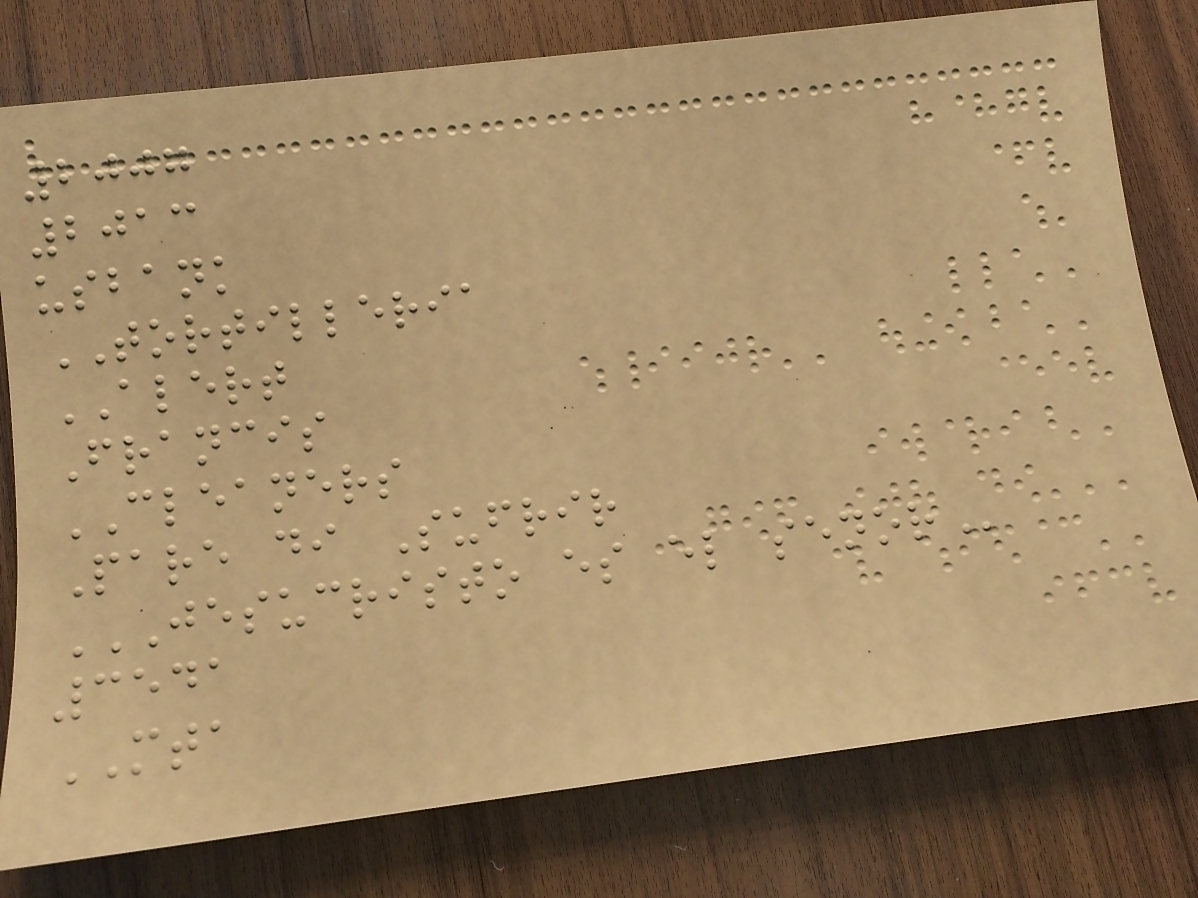2007
2013
usbank
TORTILLERIA
ALERT
Francis
CLEANERS
Pare di Sufrir
JESUCRISTO ES EL SENOR
3541
MTA
